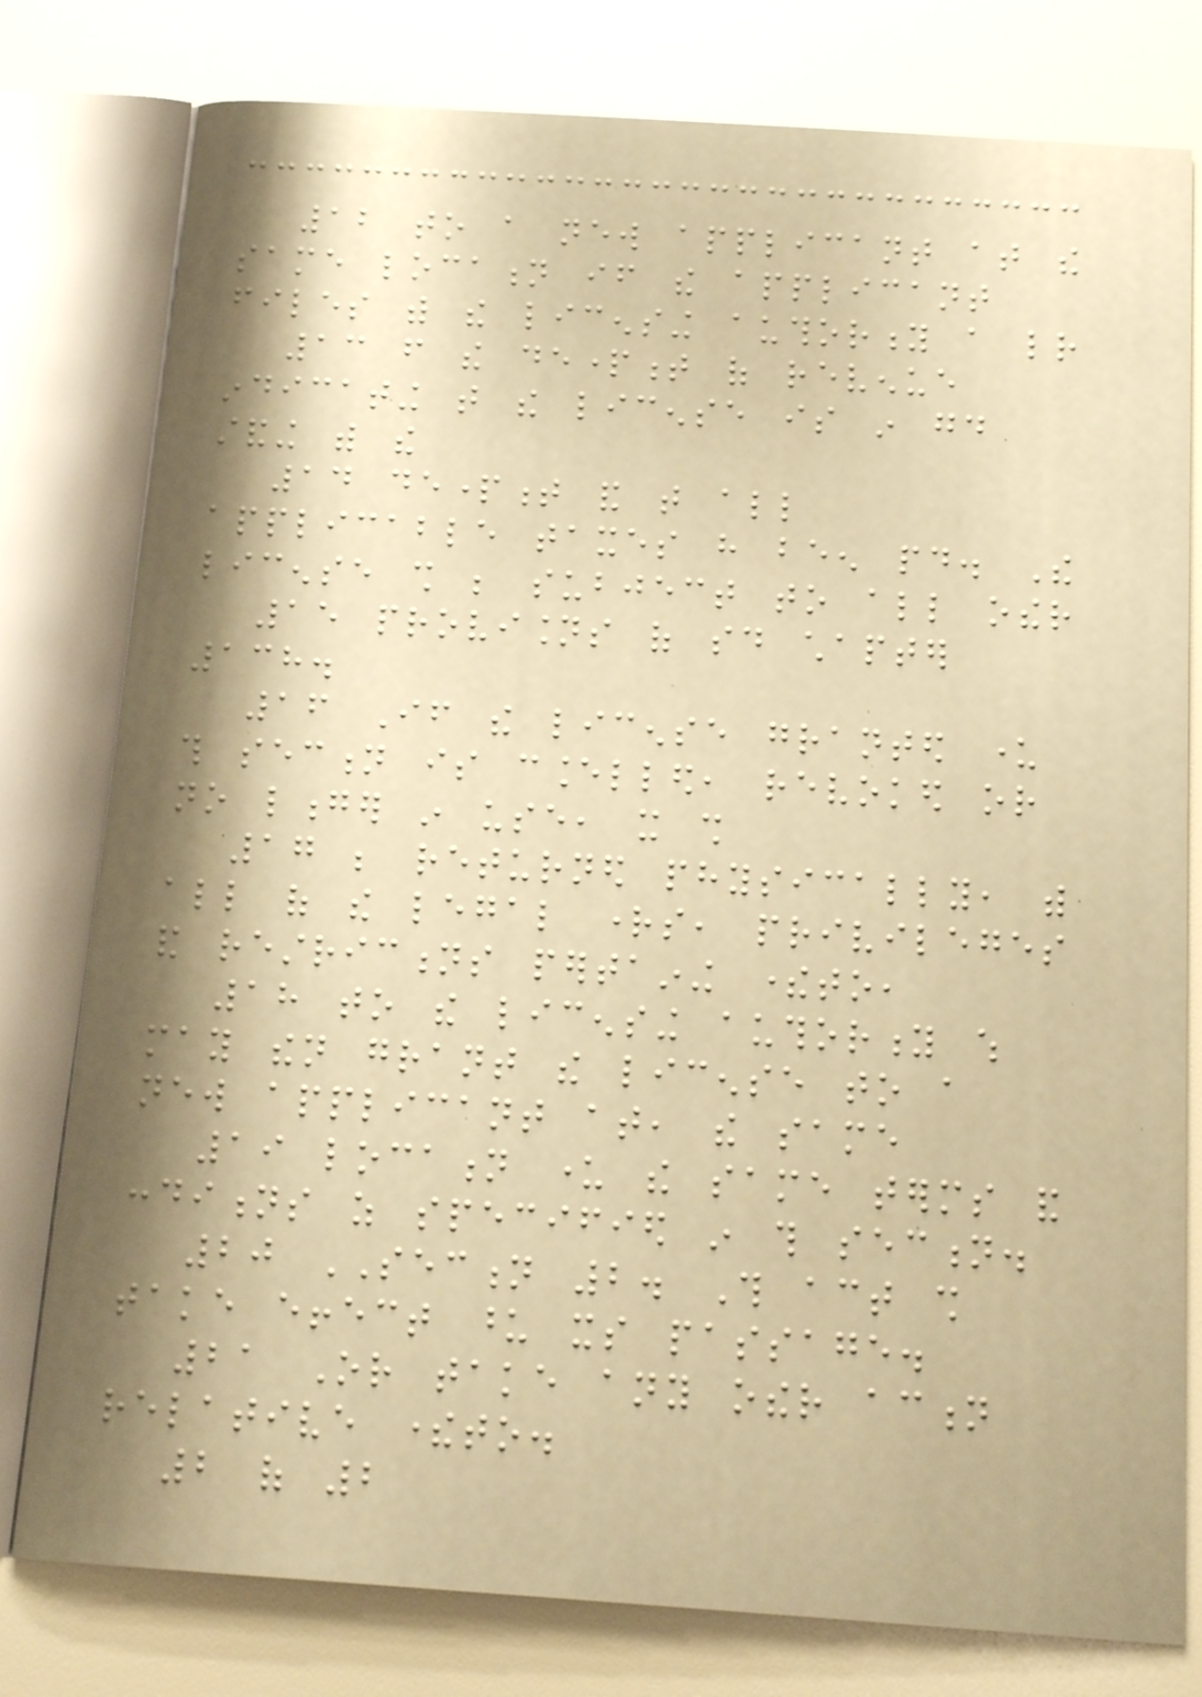12 to a new applicant at the
same location if the applicant
files with the licensing authority a letter
13 from the department of revenue
indicating that the license is in good
standing with the
14 department and that all
applicable taxes have been paid. The
license shall be subject to all other
15 provisions of said chapter
138.
16 If the license granted under
this section is cancelled, revoked or
no longer in use, it shall
17 be returned physically, with
all of the legal rights, privileges
and restrictions pertaining thereto,
18 to the licensing authority which
may then grant the license to a
new applicant at, the same
19 location under the same terms and
conditions as specified in this section.
20 SECTION 2. This act shall
take effect upon its passage.
21 Or take any other action
relative thereto.
2 of 2
